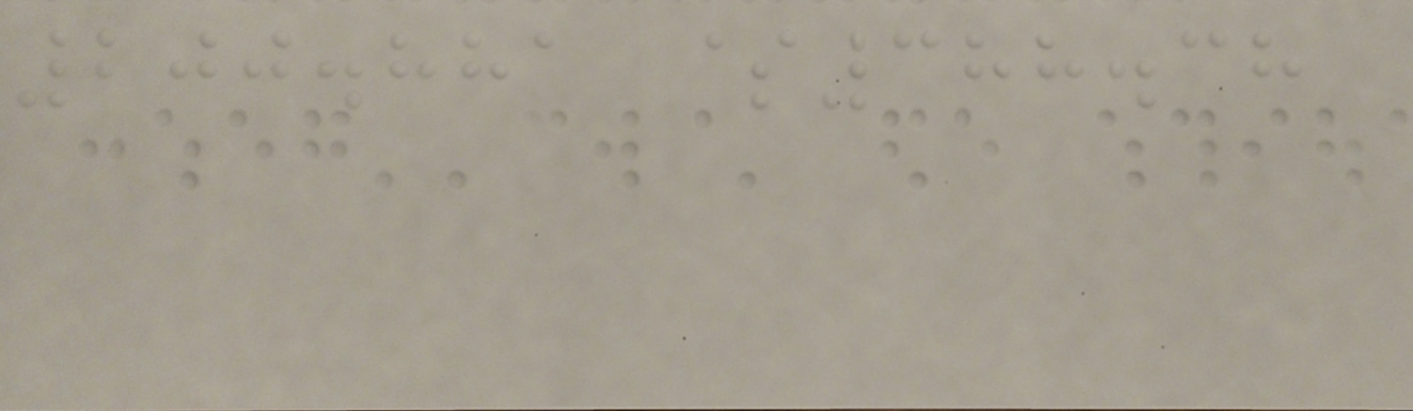200.881 $388.38
